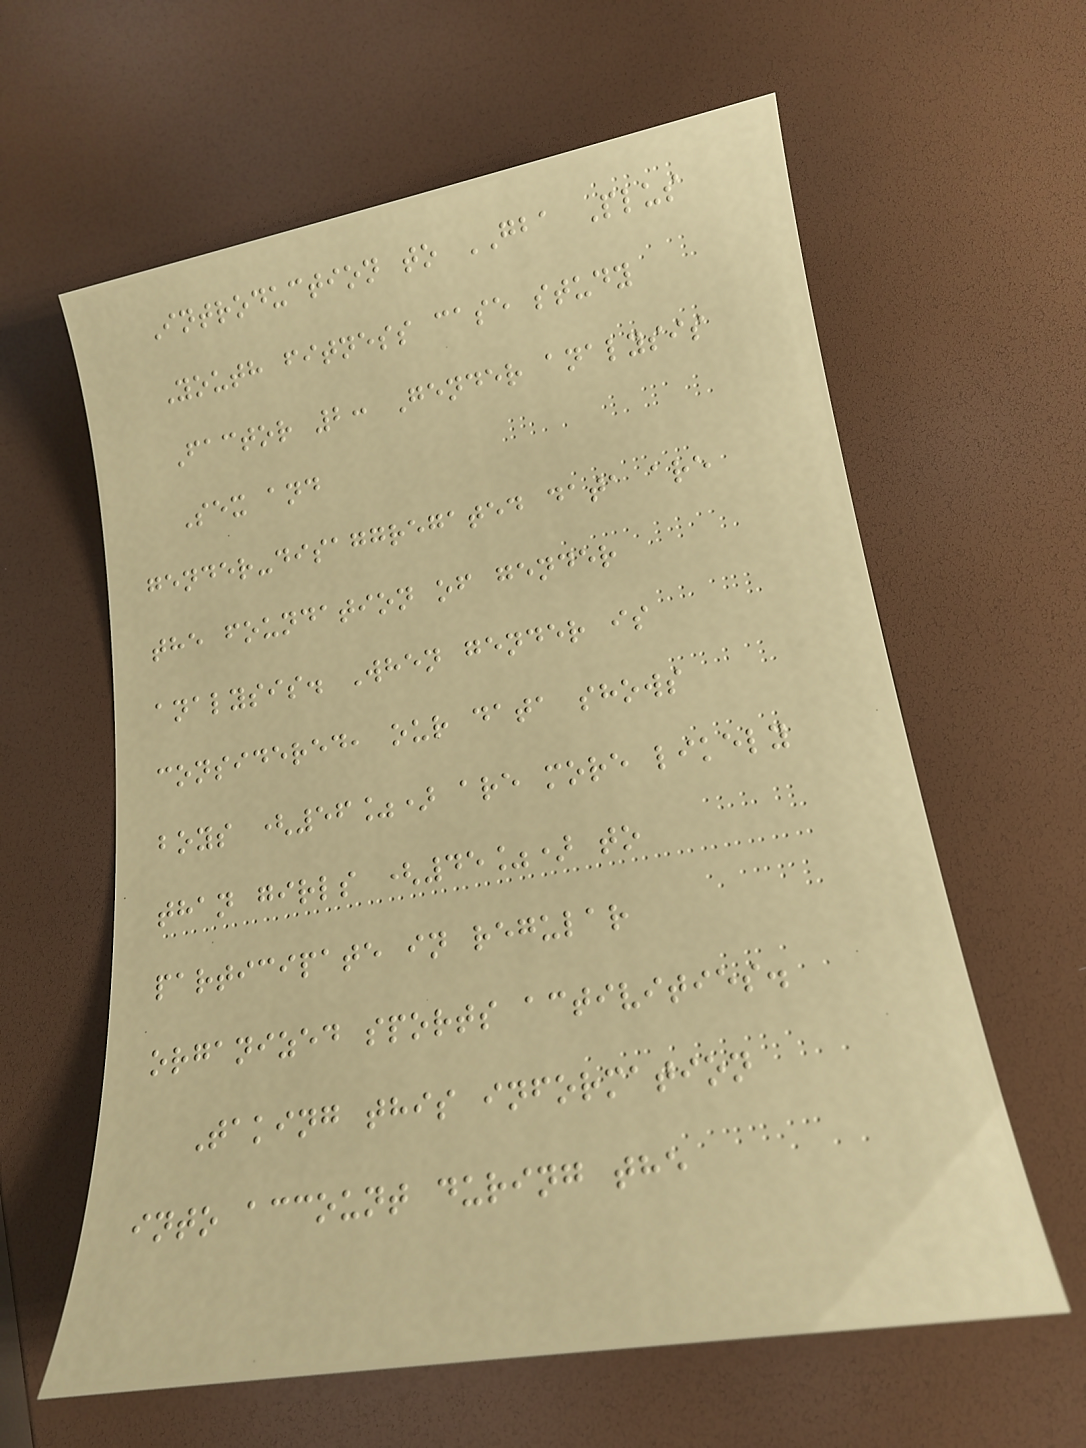Introduction to GBA Plus
Youth fitness case study
Factor 2: Gender analysis
Sex and
gender-disaggregated data are
the foundation of gender
analysis. When gender is
considered, our data shows
boys (56%) are more likely
than girls (45%) to
participate in regular
organized sports activities.
Taking this information
into account during the
